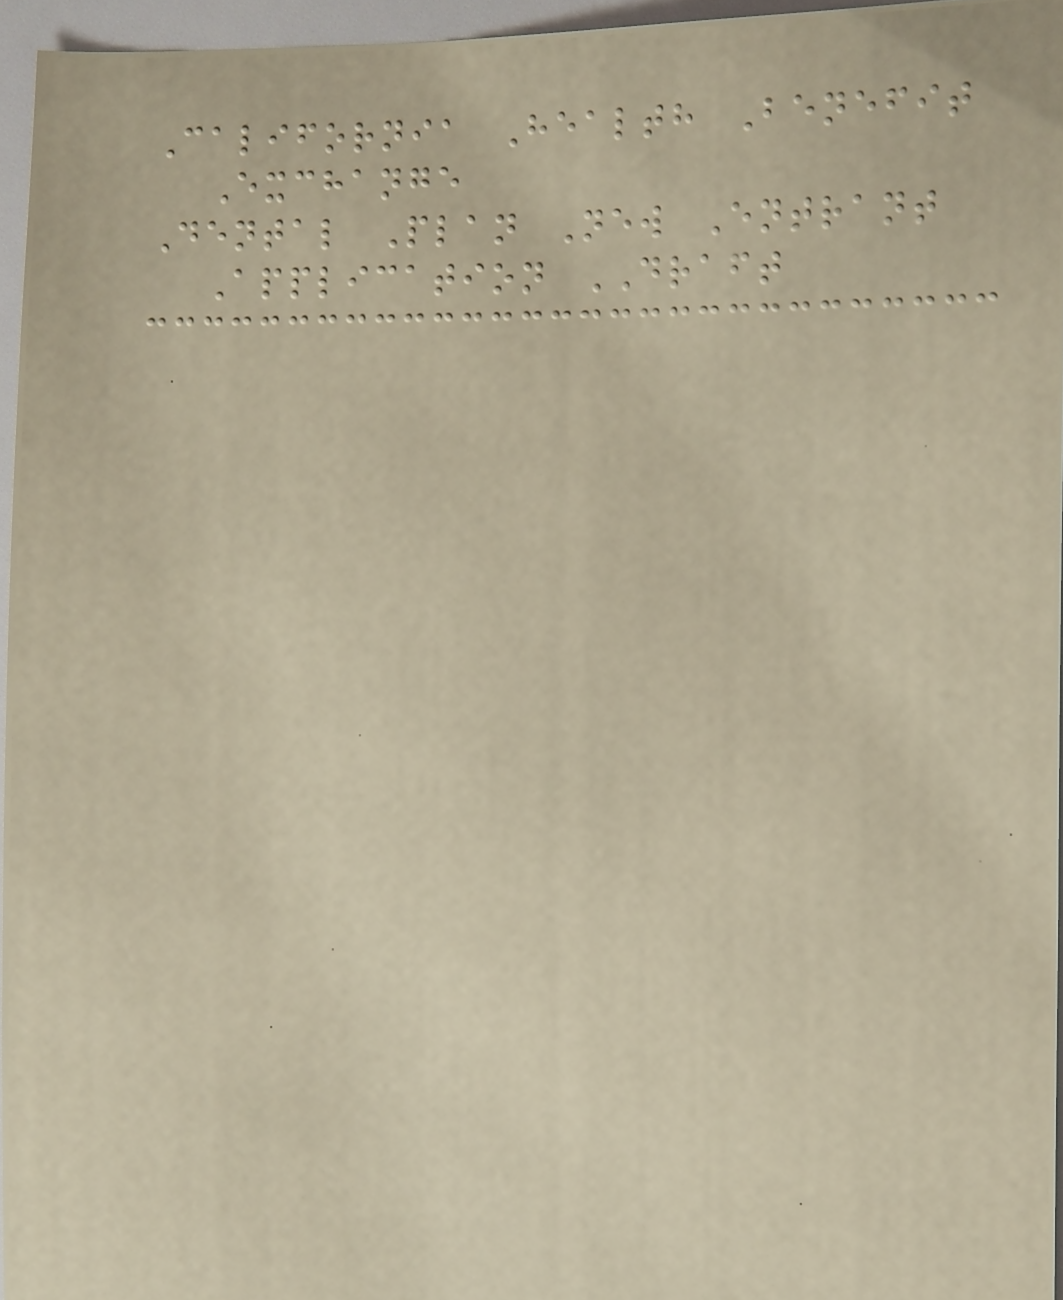California Health Benefit
Exchange
Dental Plan New Entrant
Application DRAFT
